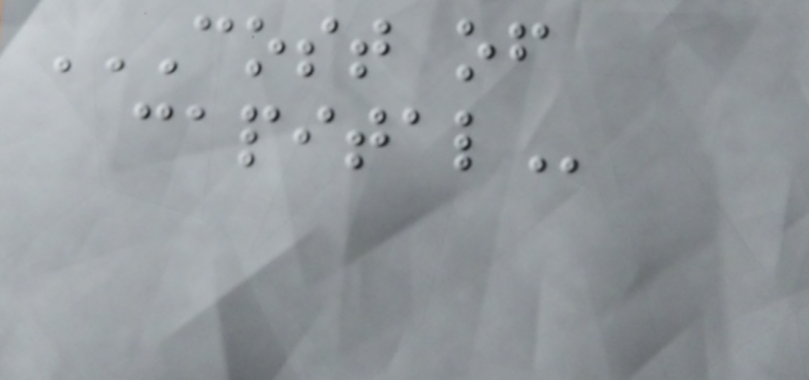COST OF
CAPITAL
